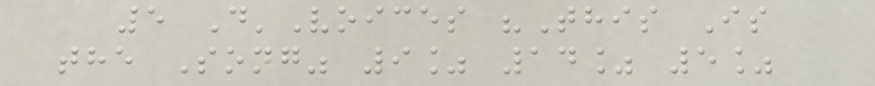5 D'Voices "This Is
the Song" 9% 14% 5%
